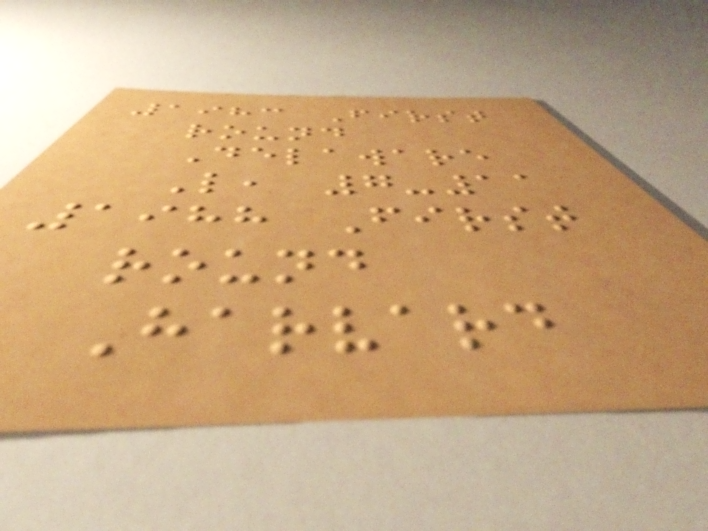1983 First
round
Delaware
L, 7-11
1988 First
round
Harvard
